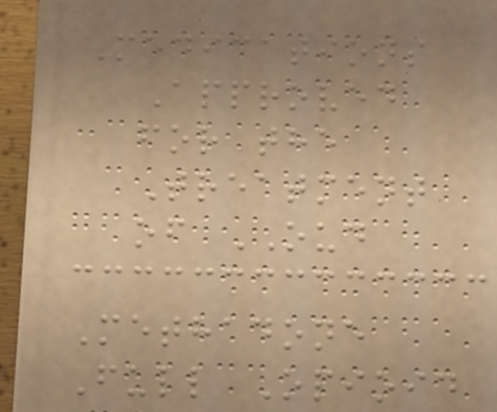Medications
Approved
for the
Treatment
of OUD
Methadone
Full Opioid
